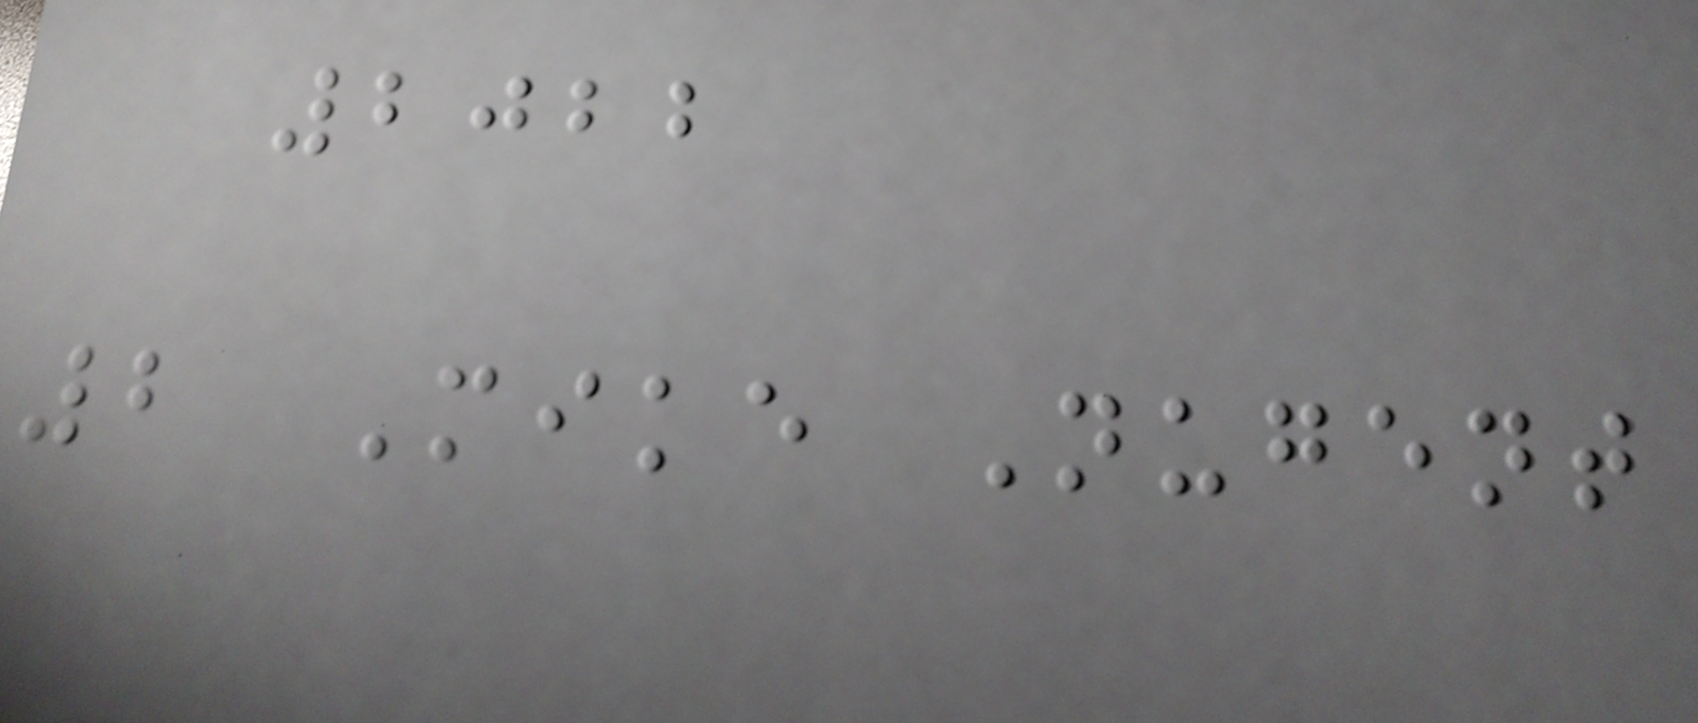2022
2 Mike Nugent
